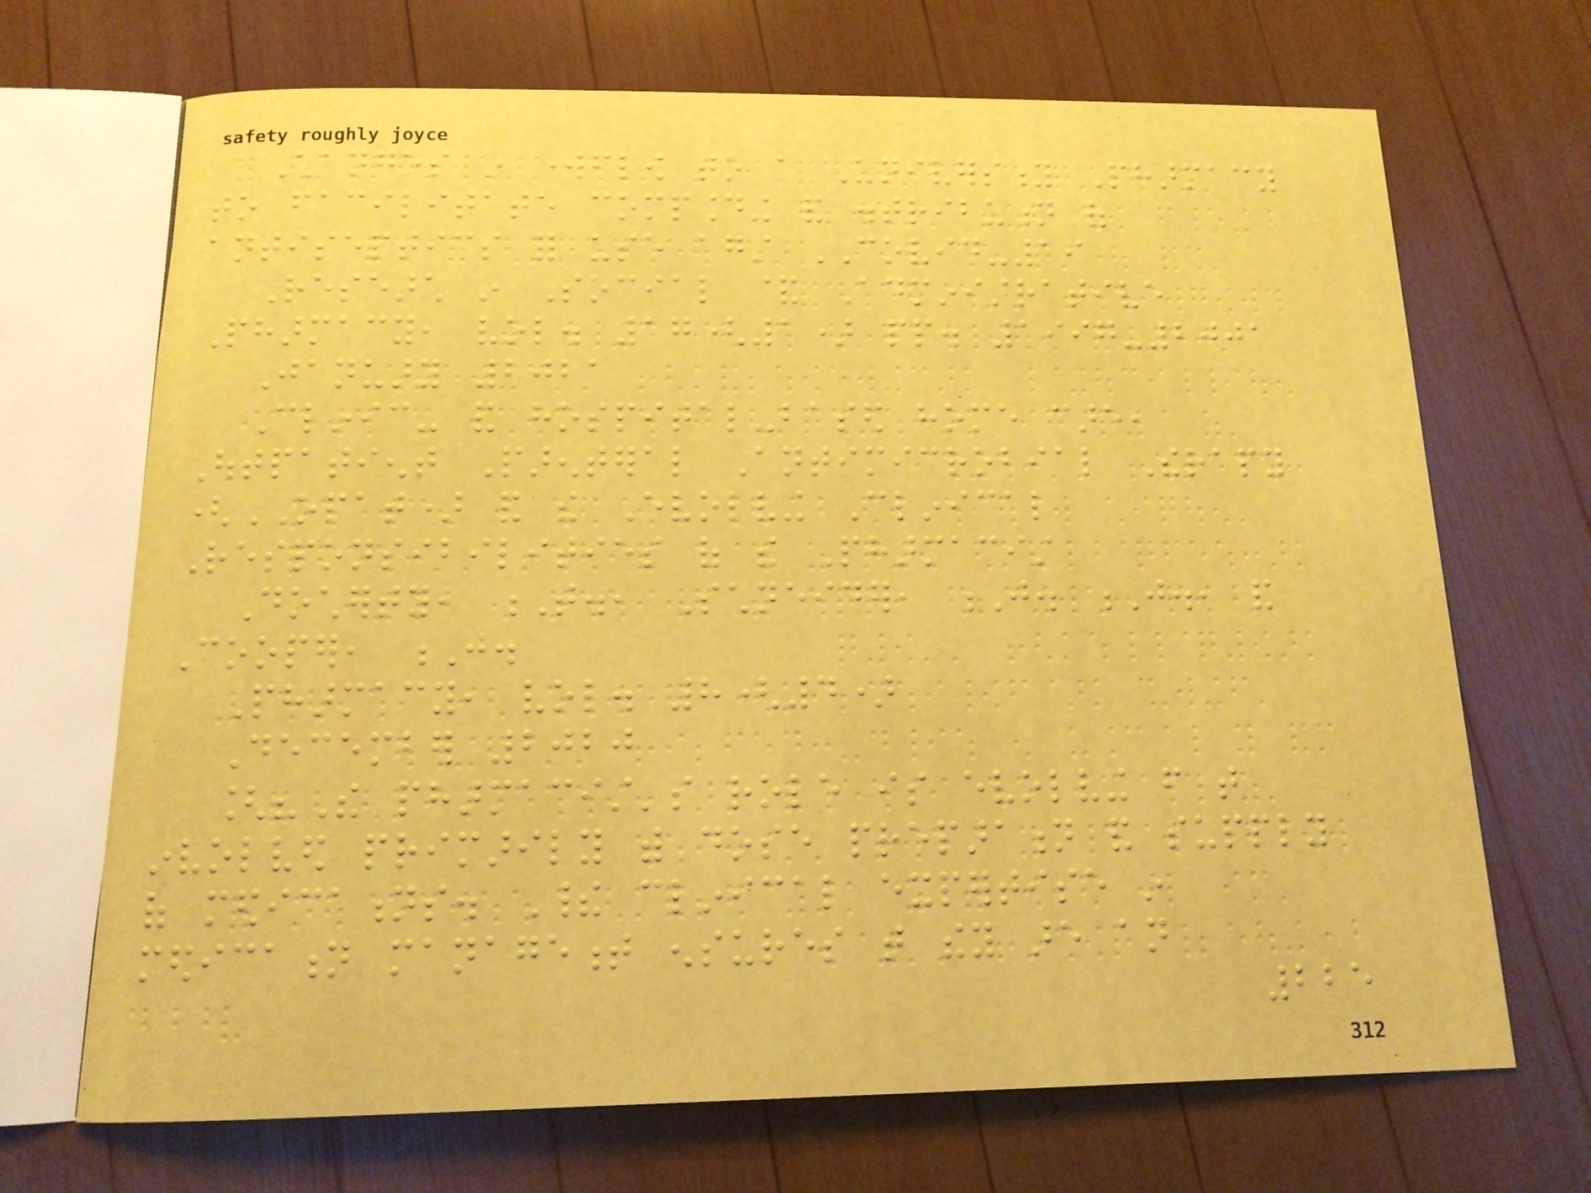Changes in workflow to a University Pharmacy
to facilitate compounding and distribution of
antiseptics for use against COVID-19
Research in Social & Administrative
Pharmacy, vol. 17(1) pp. 1997-2001
January 2021
Clinic- and hospital-based home care,
Outpatient Parenteral Antimicrobial Therapy
(OPAT) and the Evolving Clinical
Responsibilities of the Pharmacist
Docherty, T., Schneider, J. J., and
Cooper, J.
Pharmacy, vol. 8(4)
December 2020
["The pharmacist's role is evolving from that
involved primarily with dose preparation and supply
of medications. Their clinical expertise in
medication management ensures that they are an
225
